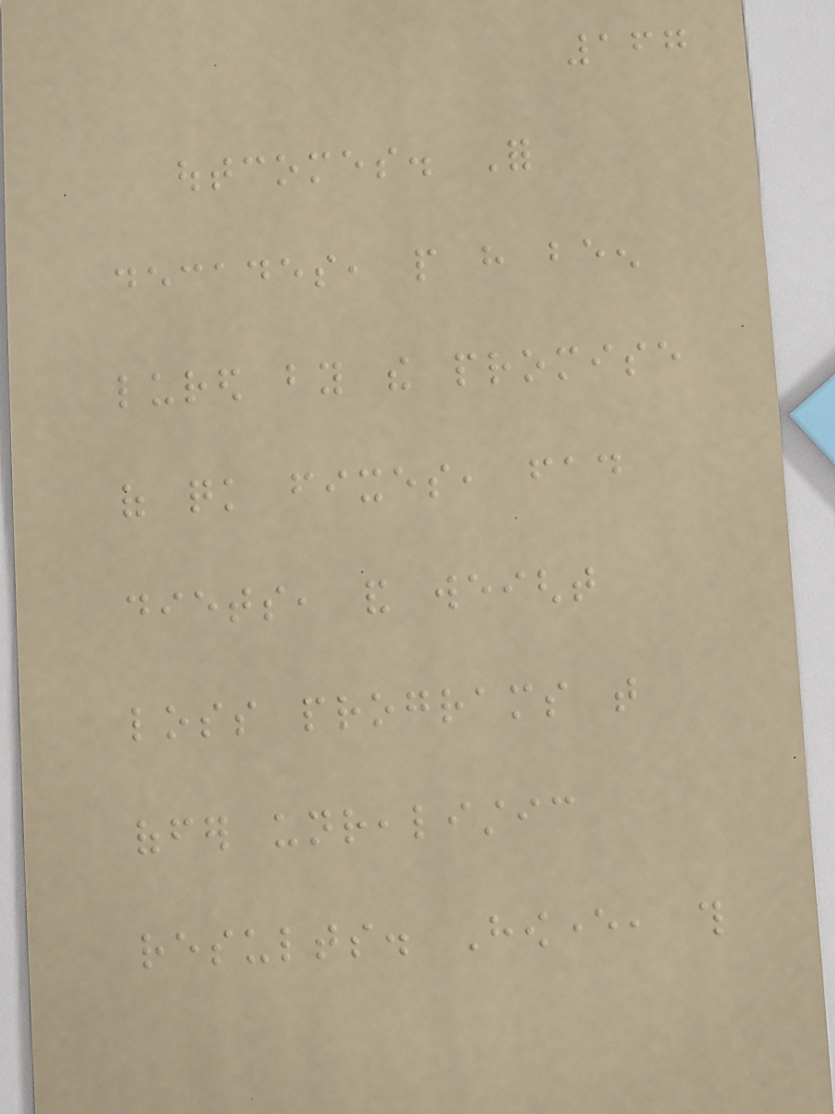167
outcomes. For
decades, people have been
lured by the promise
of quick fixes, fad
diets, and weight
loss programs that
offer unrealistic
results. However, this
